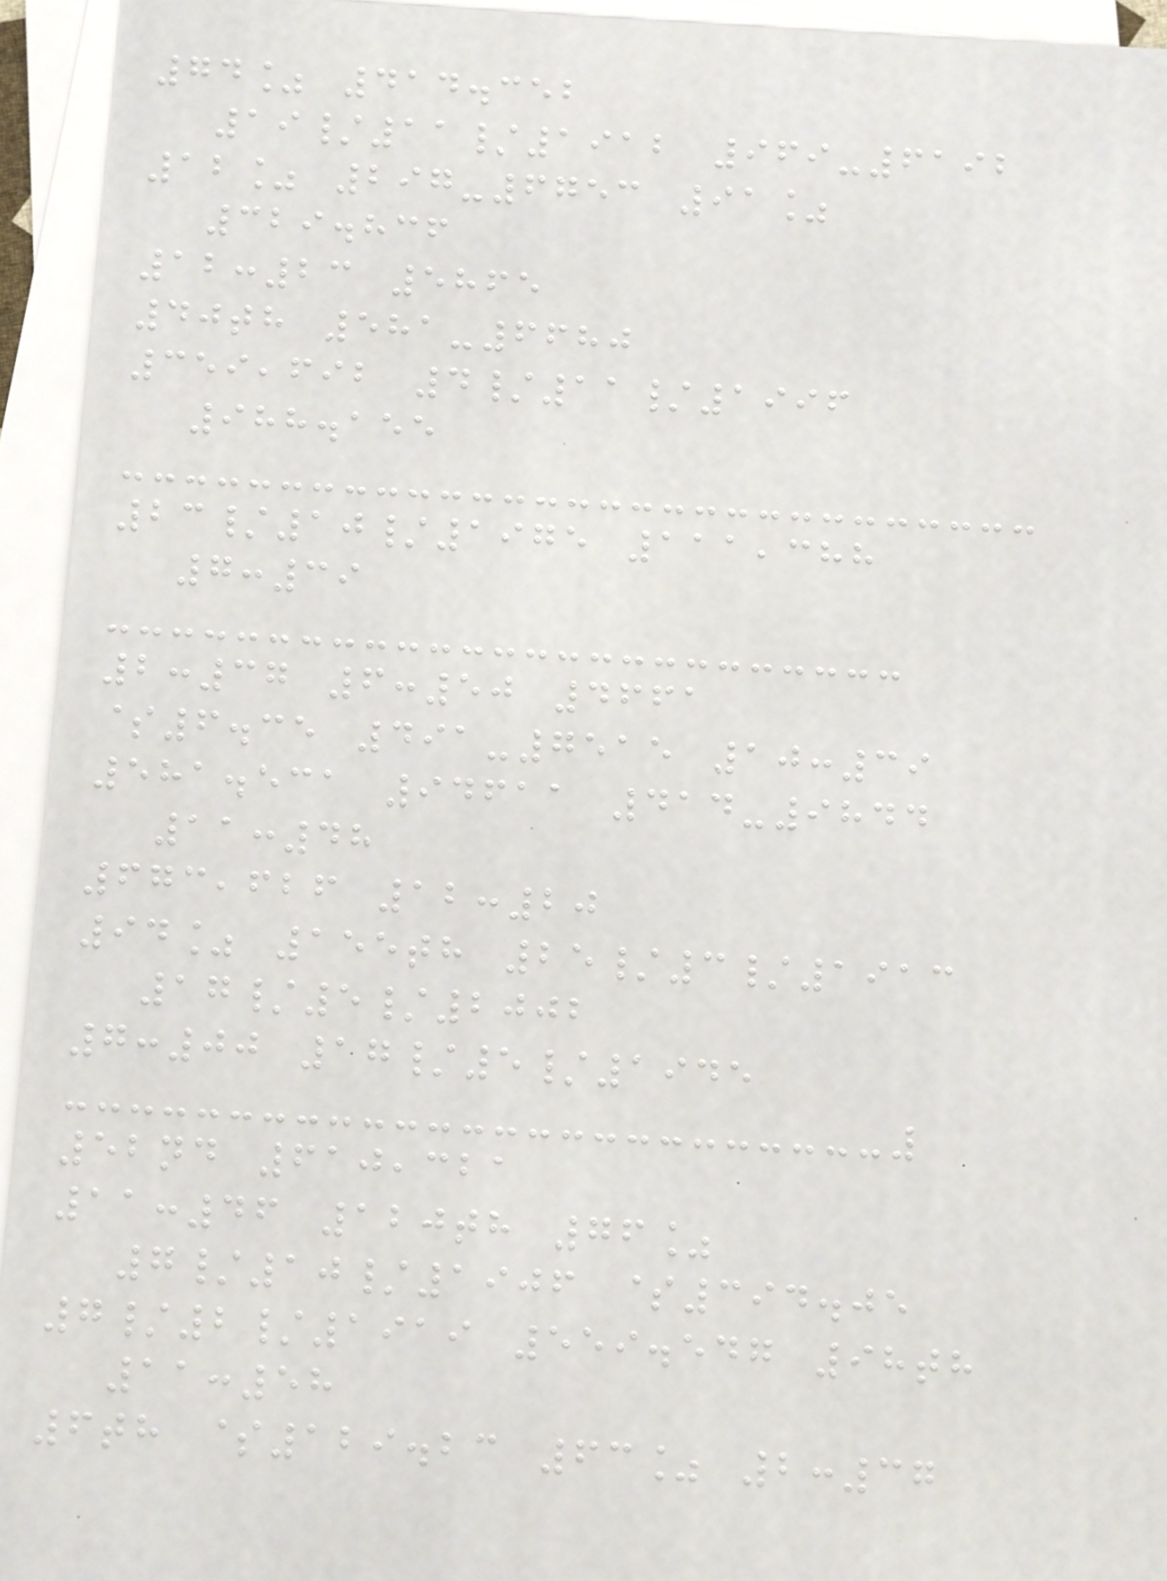74% 414.352
19/11/1912 969-6192
12% 297-6753 91%
329.836
12:23 5865
40th 581-6680
359,692 4/11/1996
988.155
23/10/1975 111,388
7:39
2:37 6:50 4661
$6.35 491-7515 10:39
581.531 94611 414-9844
11:48
673,626 12:20
94% 155th 25/3/1913
17/5/2002
7:00 17/5/1945
52nd 610,321
11:46 120th 76%
7/10/1906 $394.05
7/2/1919 559.547 98th
11:58
6th $129.23 63% 2:37
